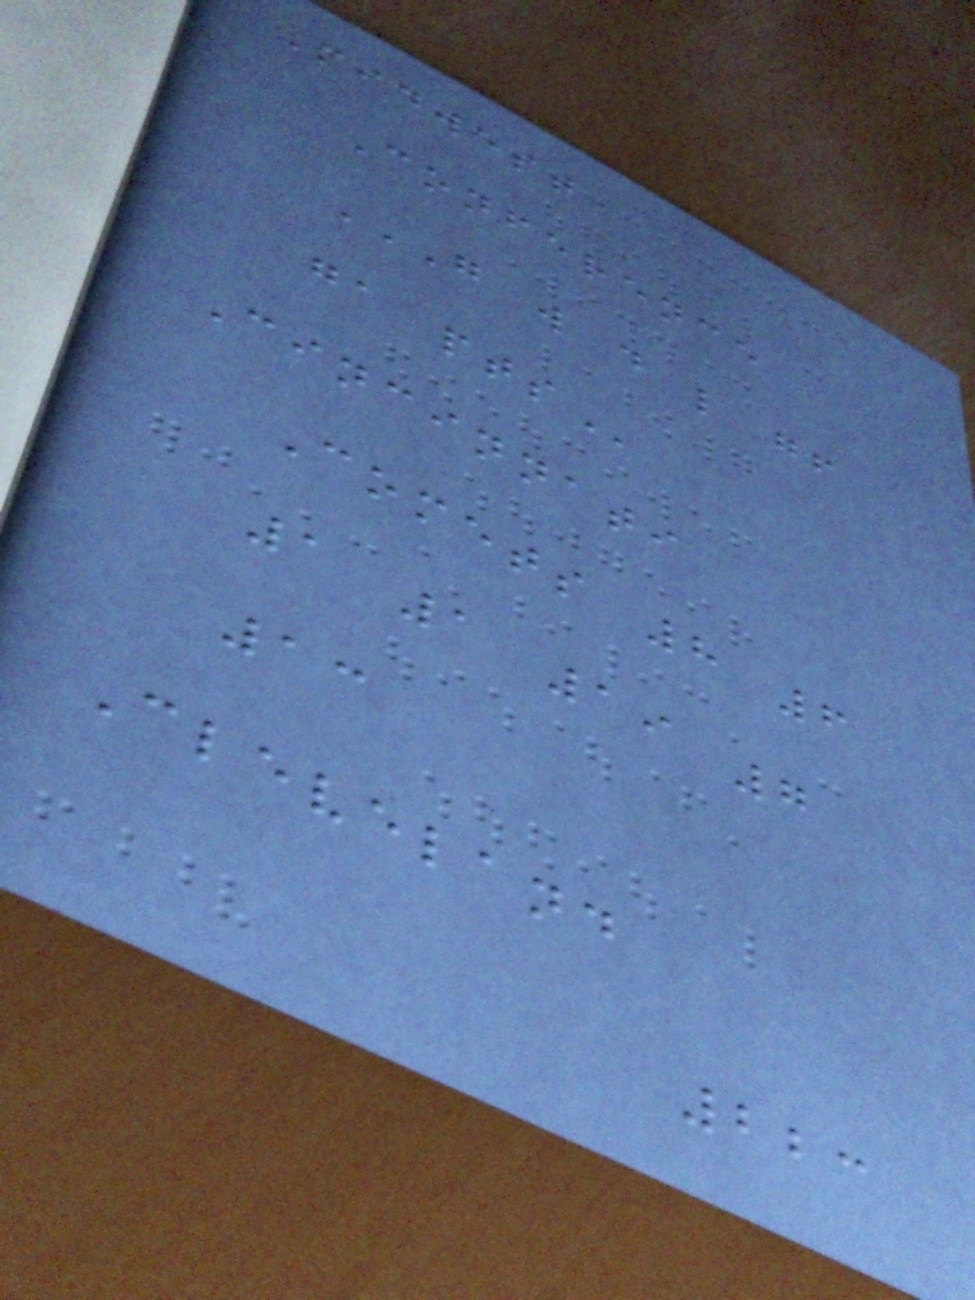Midwest
Conference
G W D L GF
GA PTS
Cincinnati
Comets 8 6
1 1 19 7
13
Cleveland
223
